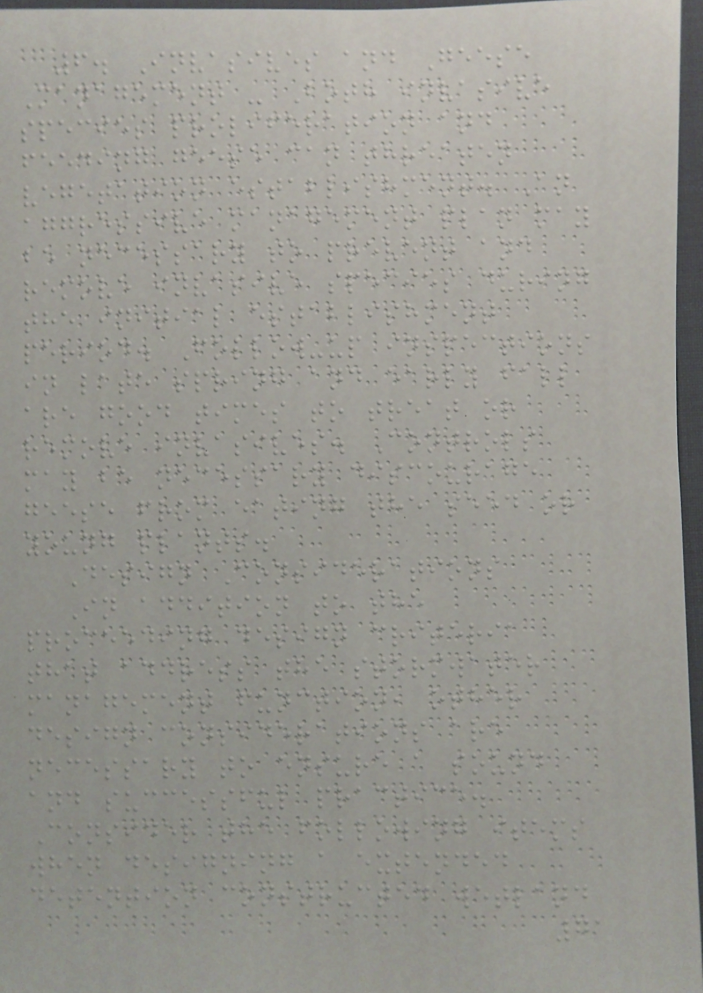6. Invasives and Geese
Management - Both invasive
species proliferation and
feeding geese can threaten
vegetation establishment. An
aggressive management plan may
be necessary to prevent and
remove invasive species during
the initial establishment
period. Follow-up inspections
in late spring and early fall
are good times to treat or
remove invasives. Controls
may be necessary discourage
geese from eating the seed or
young plants.
Design Considerations
In addition to the
proceeding design criteria
that address the stormwater
management function, other
design considerations are
necessary to ensure a sound
and successful practice.
Consider the following items
when designing a extended
detention constructed wetland
71
